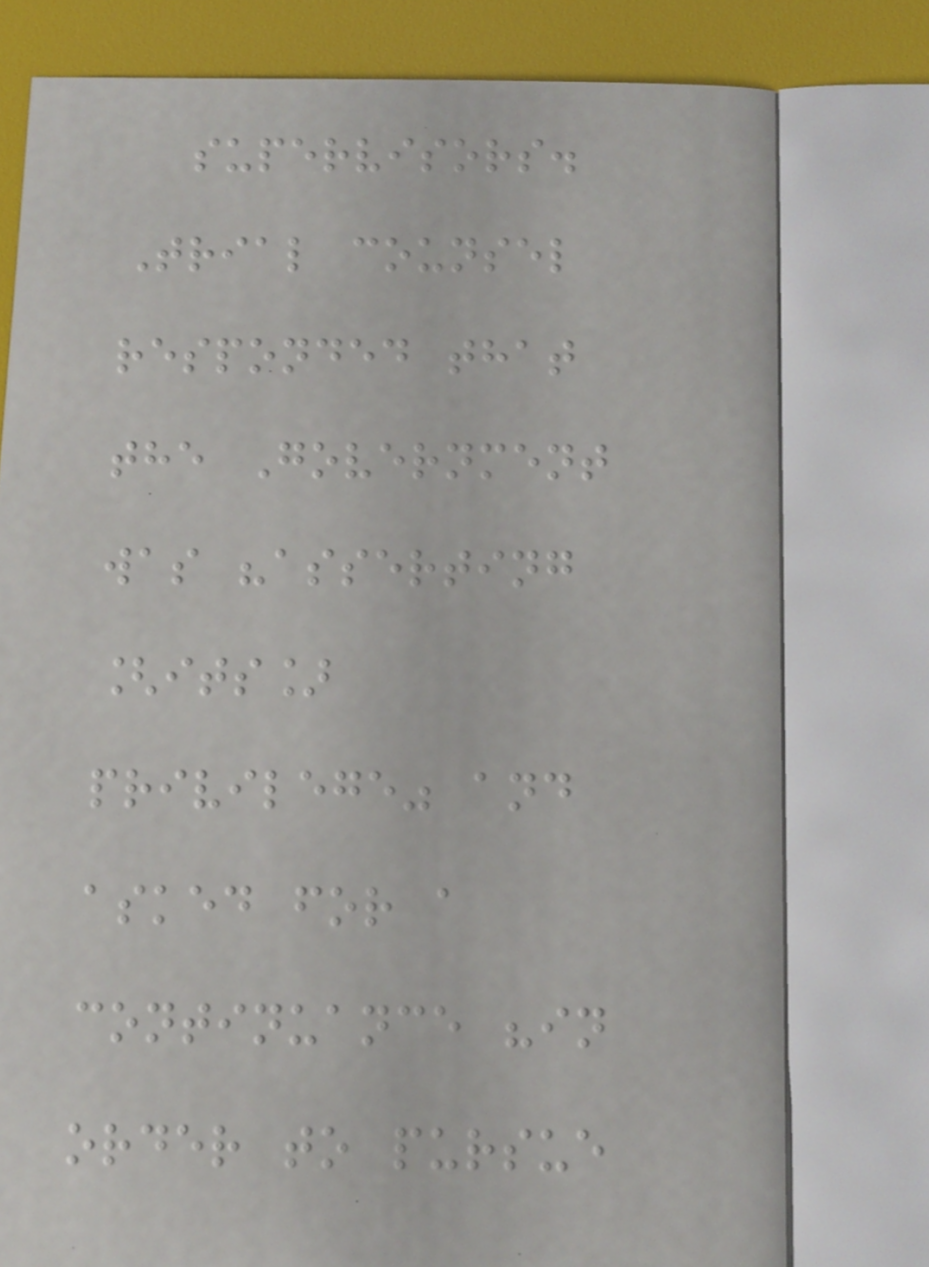supervisors.
Trial counsel
responded that
the Government
was "asserting
[its]
privilege" and
asked for a
continuance "in
order to pursue
